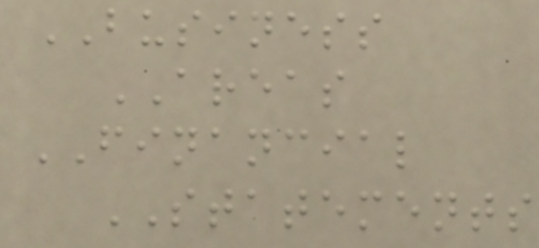BUSINESS
AREAS
FINANCIAL
STATEMENTS
